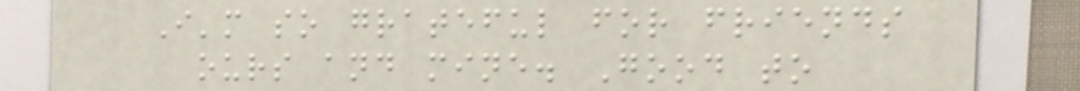I'm so grateful for friends
ours and mine. Good to
